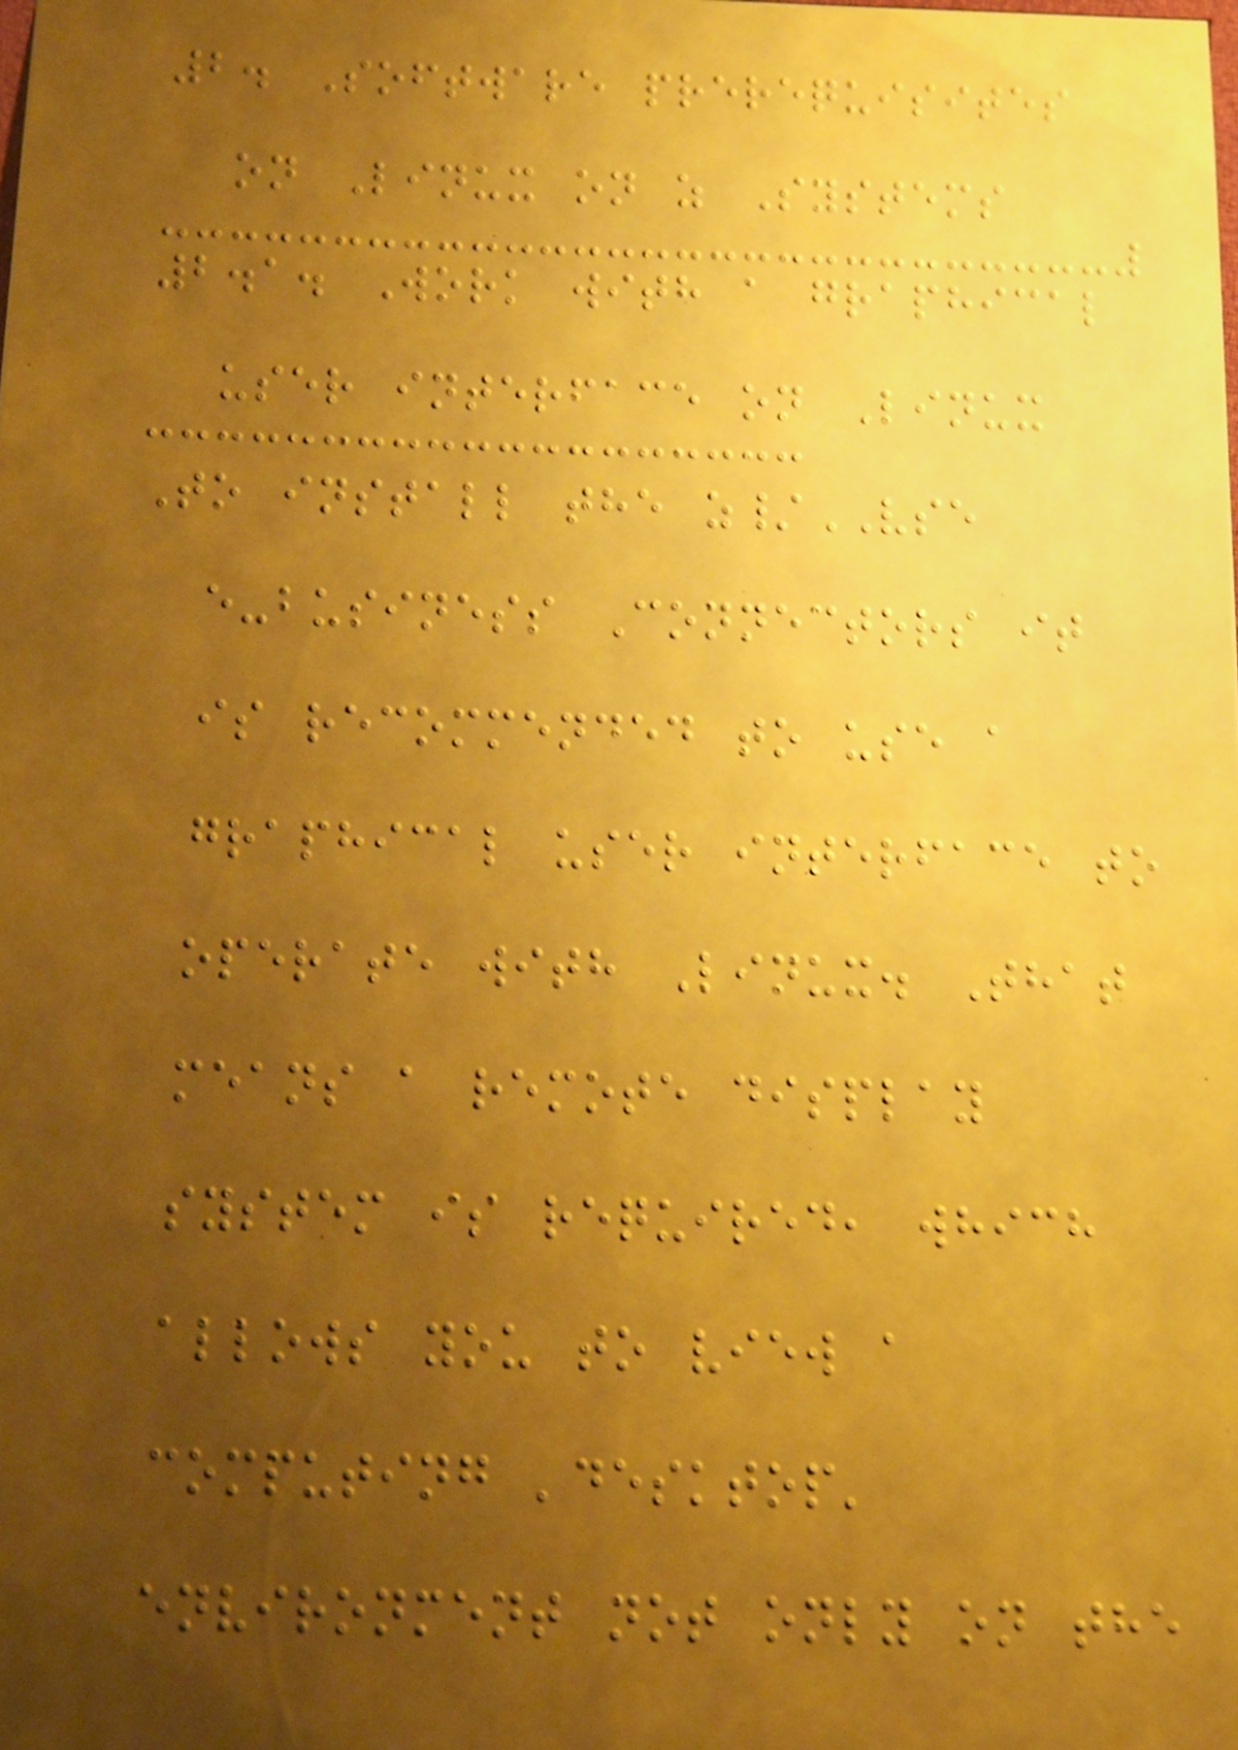2. Software prerequisites
on Linux on z Systems
2.1. Work with a graphical
user interface on Linux
To install the z/VSE
e-business Connectors it
is recommended to use a
graphical user interface to
operate with Linux. That
means a remote display
system is required, which
allows you to view a
computing 'desktop'
environment not only on the
